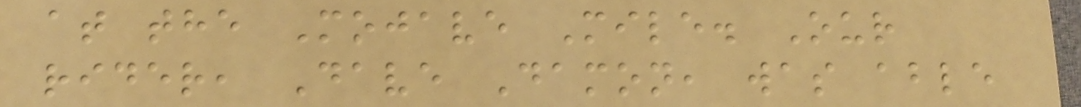at the Mojave Mile. Our
rider, Dave Damon, was able
